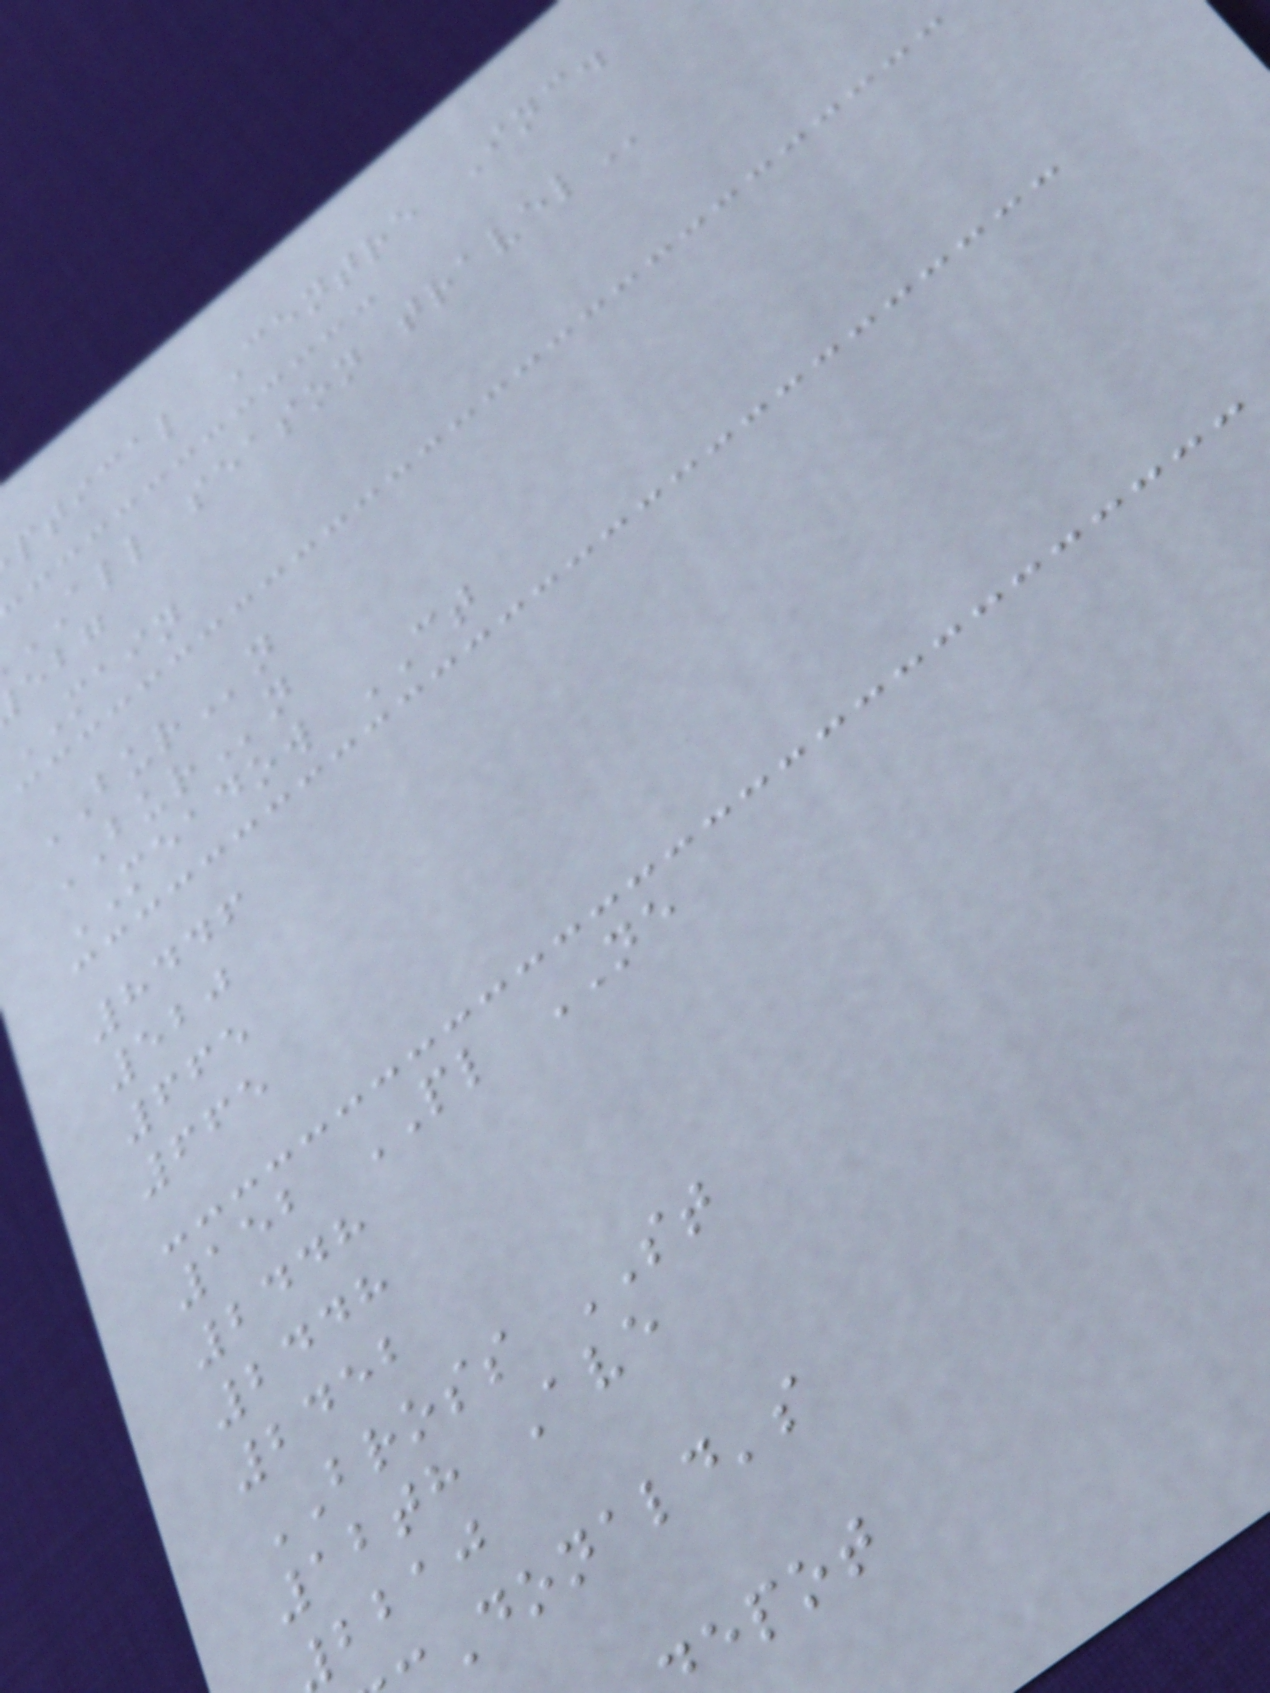ptical Centre Inc.
ALL season
MAIN
BURn
BURn
MEADOW CT
8446
520
665
665
152 PL NE
2448
2448
2452
BROSS ST
12th Ave
bbaj
Donald's
epot
